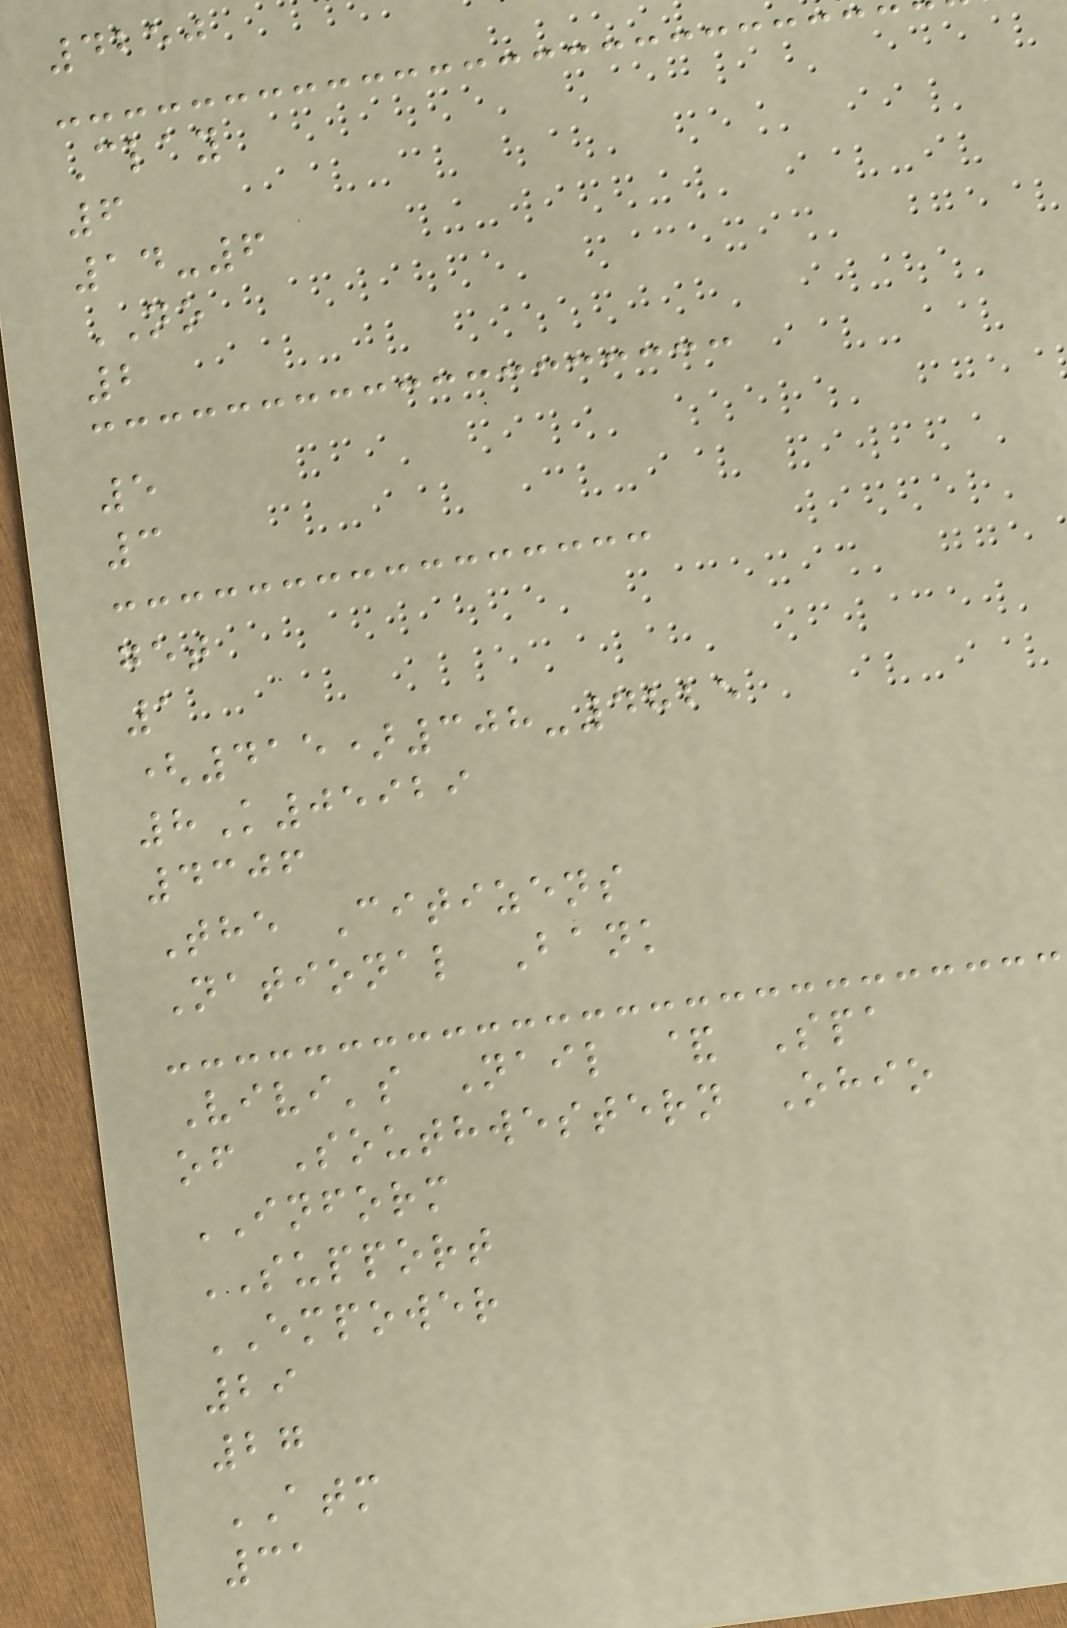4250
Clay
6
14-6
NO
2
5
3
get
1
(415)308-4825
8K05929
4306
The Citizens
National Bank
Vivi's Nail & Spa
of Southwestern Ohio
INFORM
SUPPORT
EMPOWER
29
27
ATM
31
